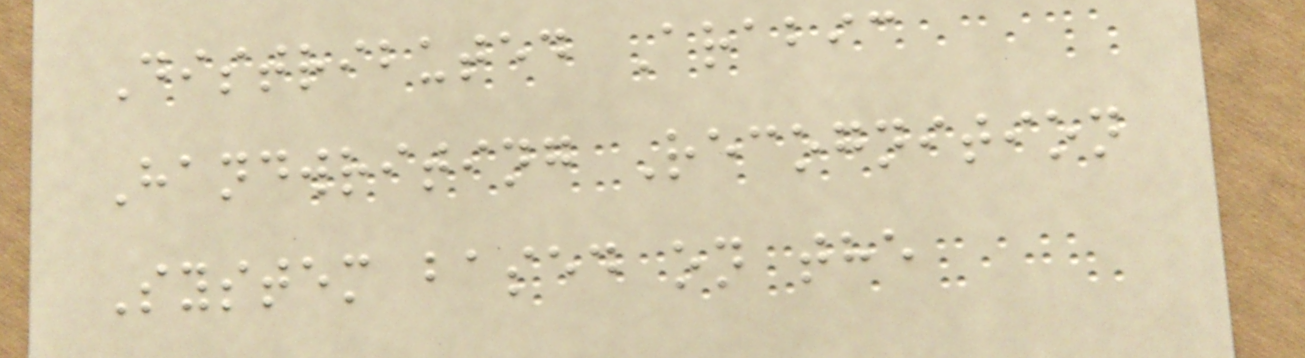Distributed Arabic
Handwriting Recognition
System based on the
